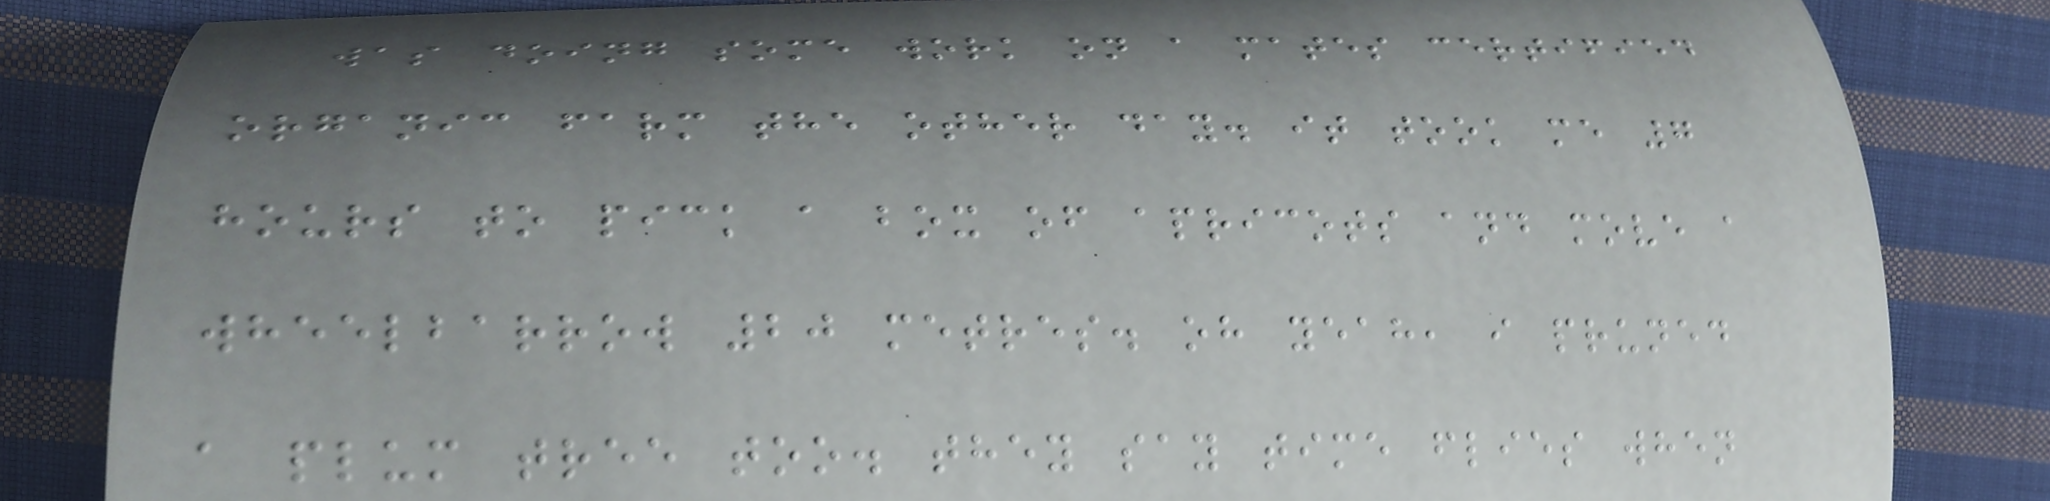was doing some work on a mates certified
organic farm the other day. it took me 7
hours to pick a box of apricots and move a
wheelbarrow 20 metres. oh yeah, i pruned
a plum tree too. they say time flies when
